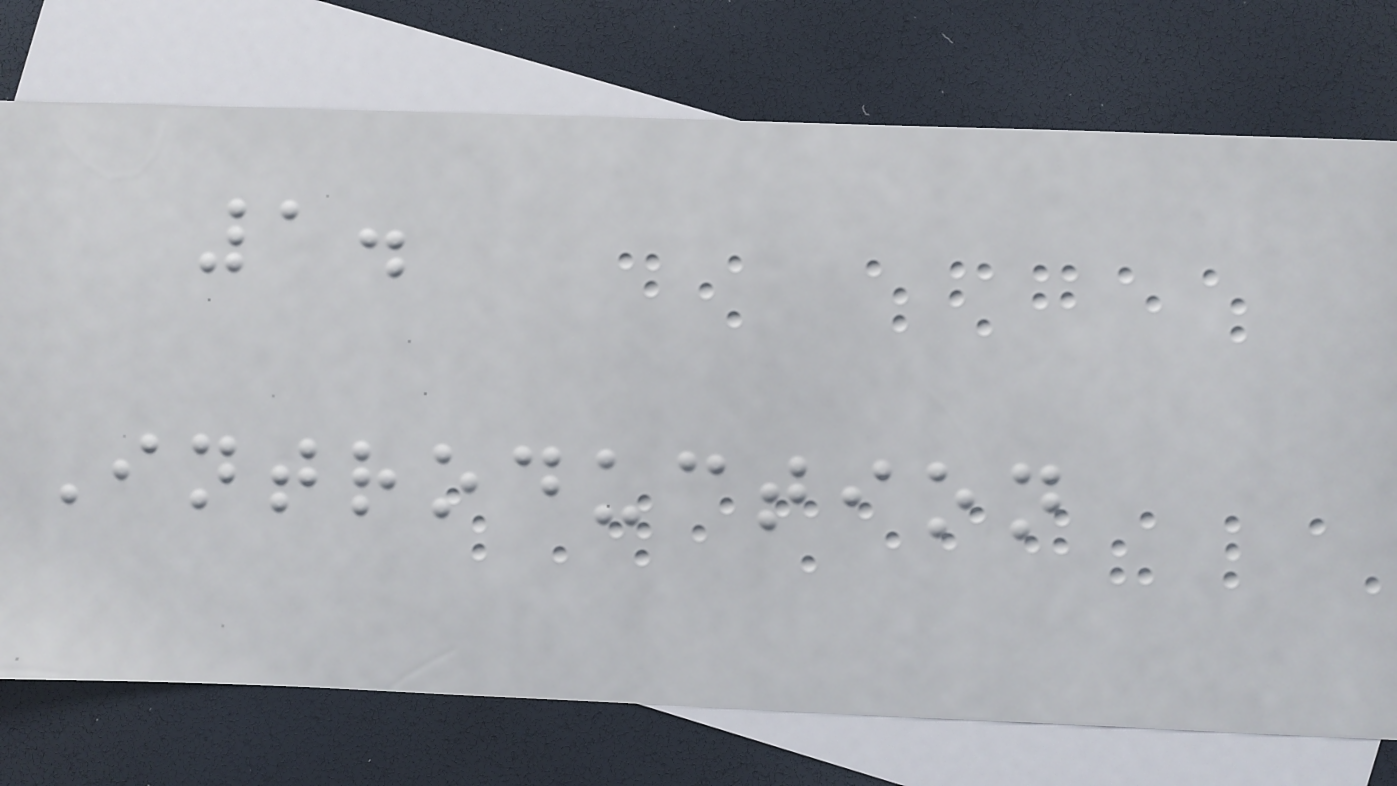1.
Introduction
